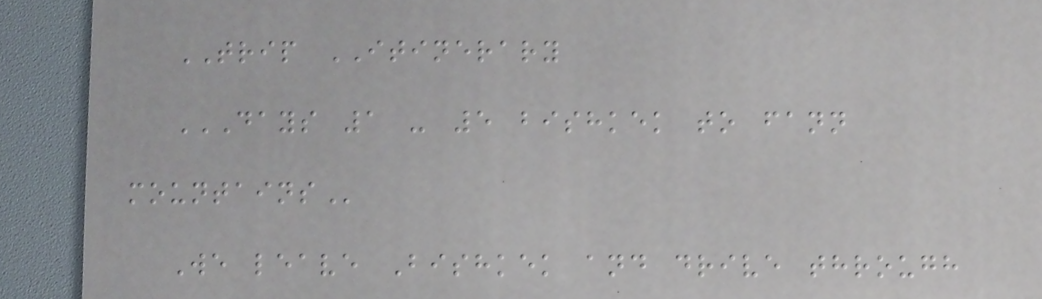TRIP ITINERARY
DAYS 1 - 5 BISHKEK TO FANN
MOUNTAINS
We leave Bishkek and drive through
